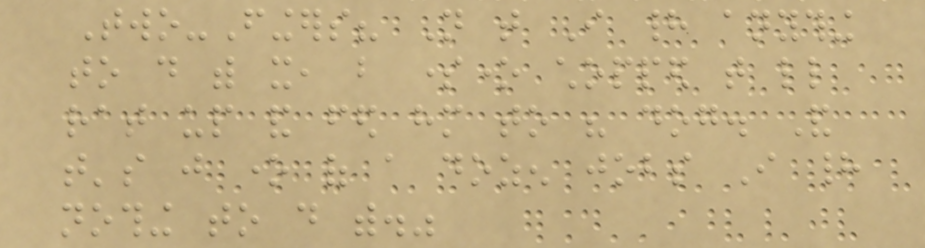Two-Fingers? Not that I had anything
to do with it, but someone chopped that little
rat up and fed him to his dog. And
that's just one of a dozen jobs I had
nothing to do with."
